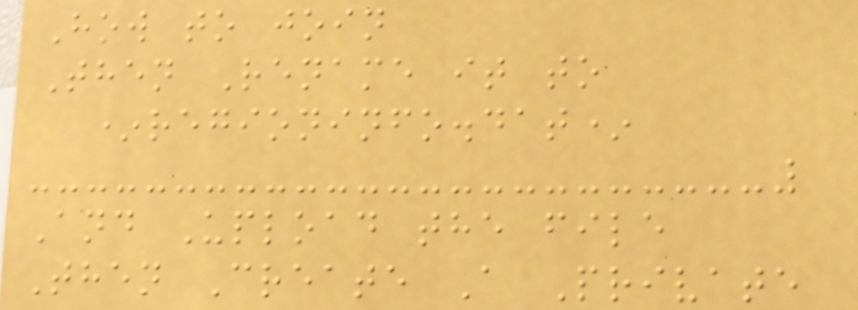How to join
Then Rename it to
*regioninfo.dat*
And Upload the file
Then Create A Private
